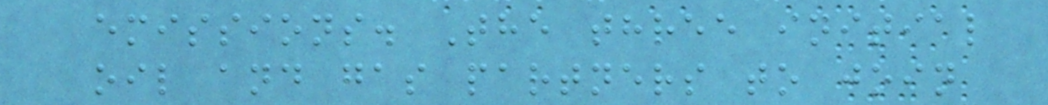emissions. The three initial
oil and gas partners to join
